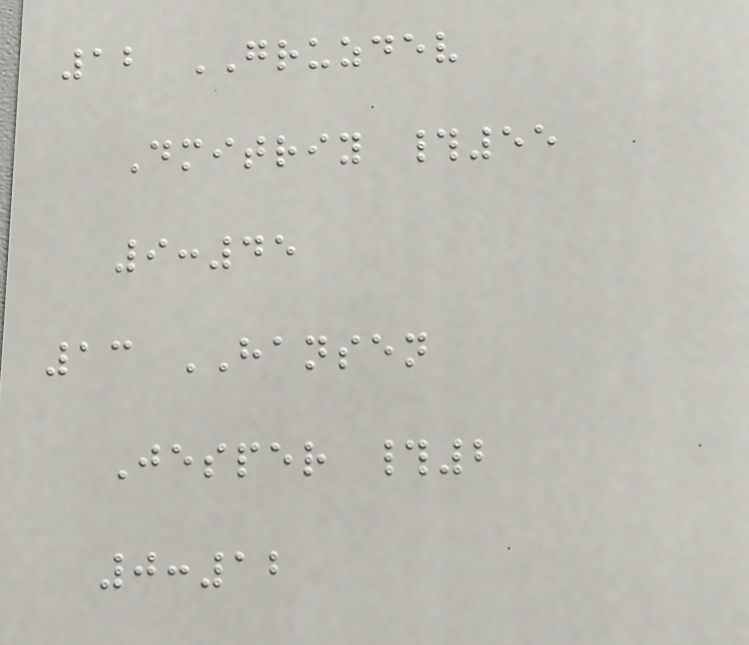12 GRUZDEV
Dmitriy #55
9:45
13 HANSEN
Jesper #2
0:12
